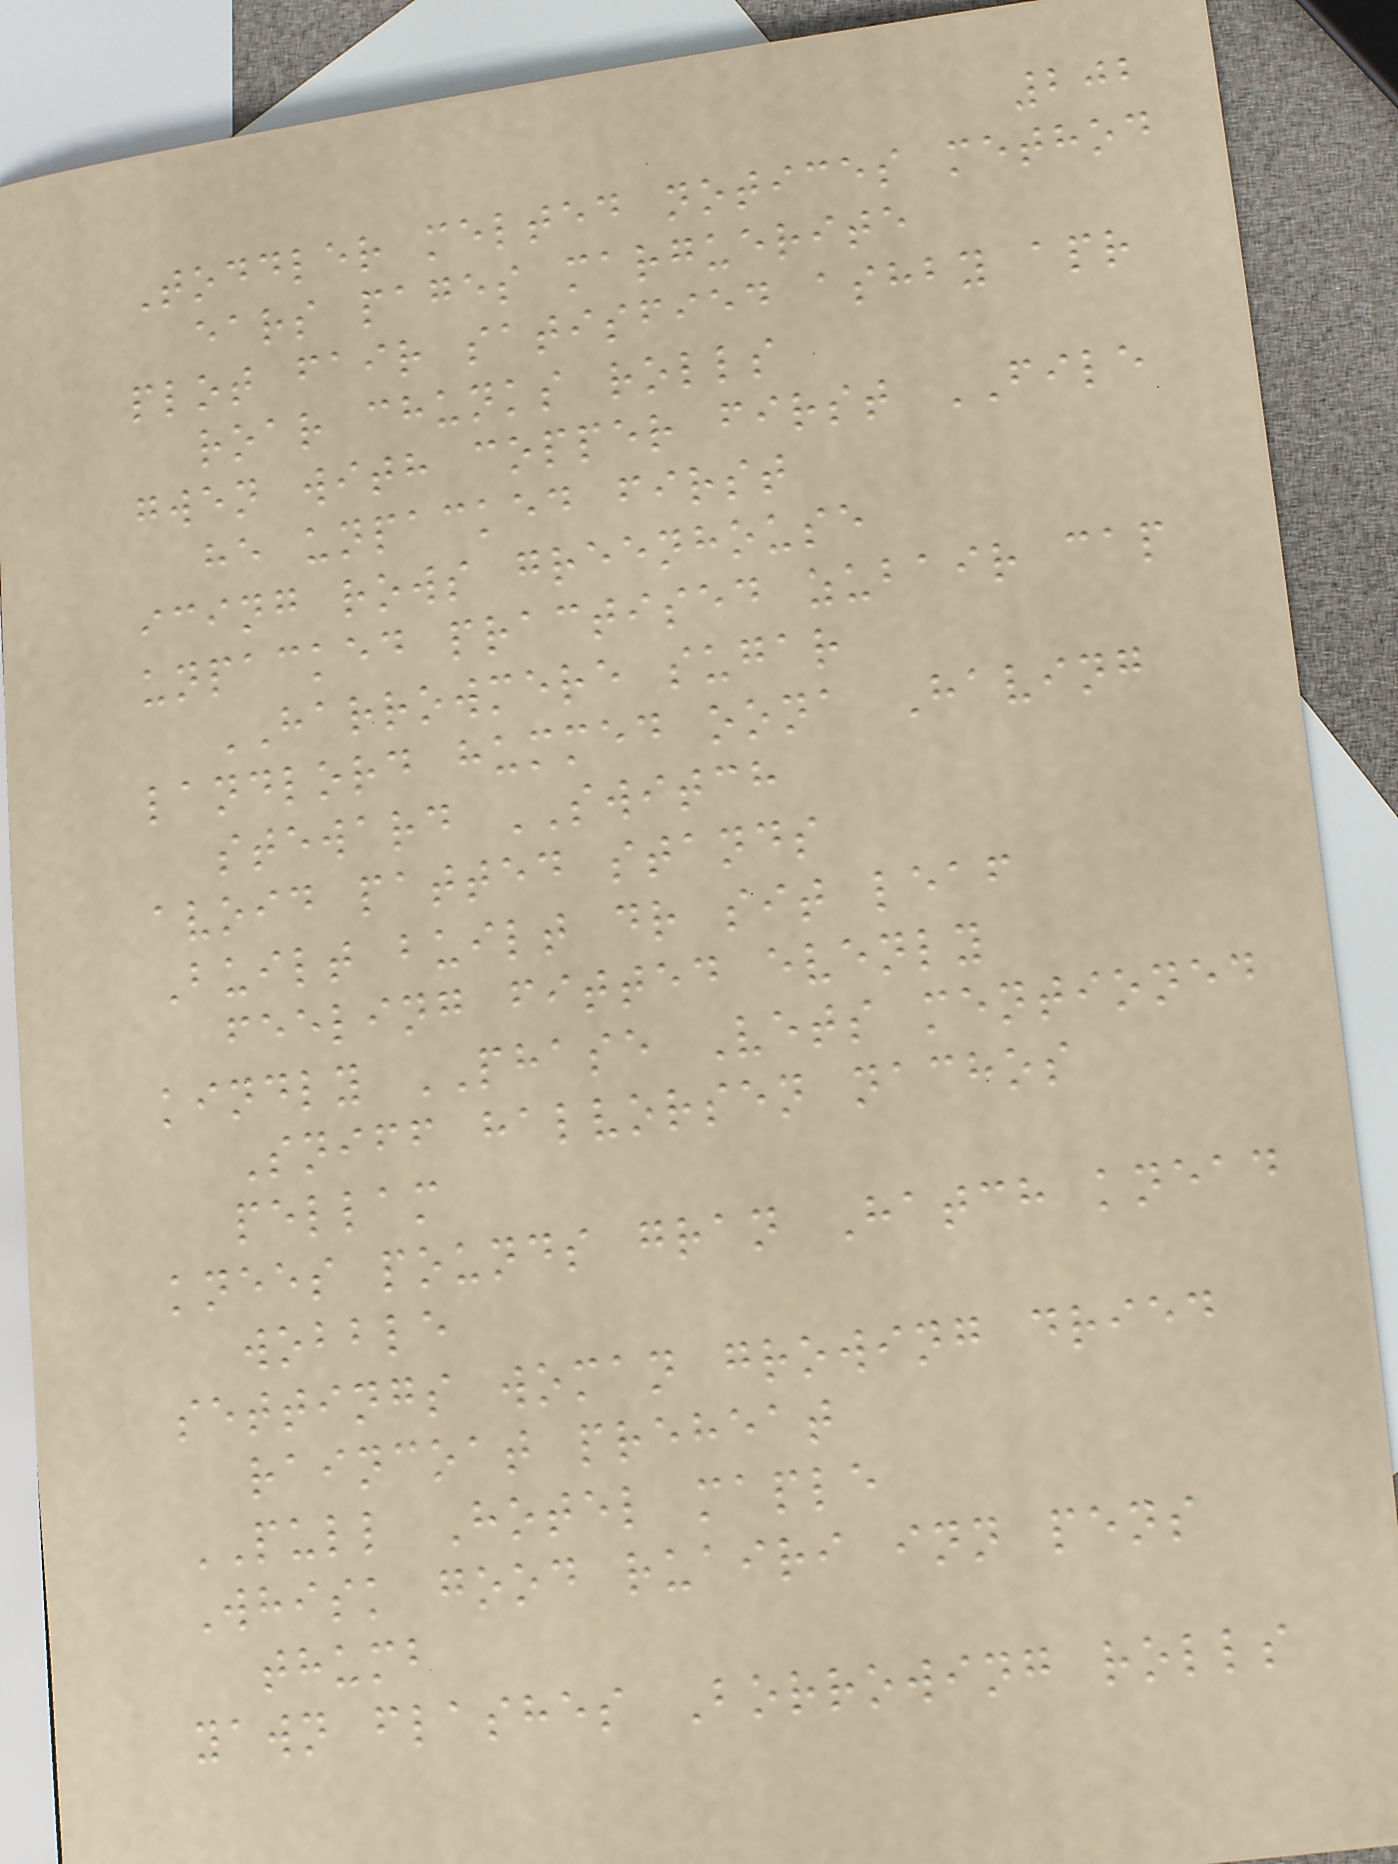202
Toddler melted notices method
ears pages marguerite
plot fair satisfied ashby apr
roar chunks rolls
gwen with copper first FILE
he unpacked first
icing rows greenhouse
unpacked practised zubair cap
HARROWMERE sugar
landlord hummed oona Having
steward SWITCH
avoid patted stands
Built built dr sit leaf
feeling fitted evenly
kindly PHASE Vets mentioned
Sniff halvorsen nachos
pellam
knees pounds gran Hatch knead
wobble
settings woman growing dried
raincoat preheat
PULL Hotel maple
Whisk good ruairi inn pens
thumb
yawn flashes Borrowing rolls
